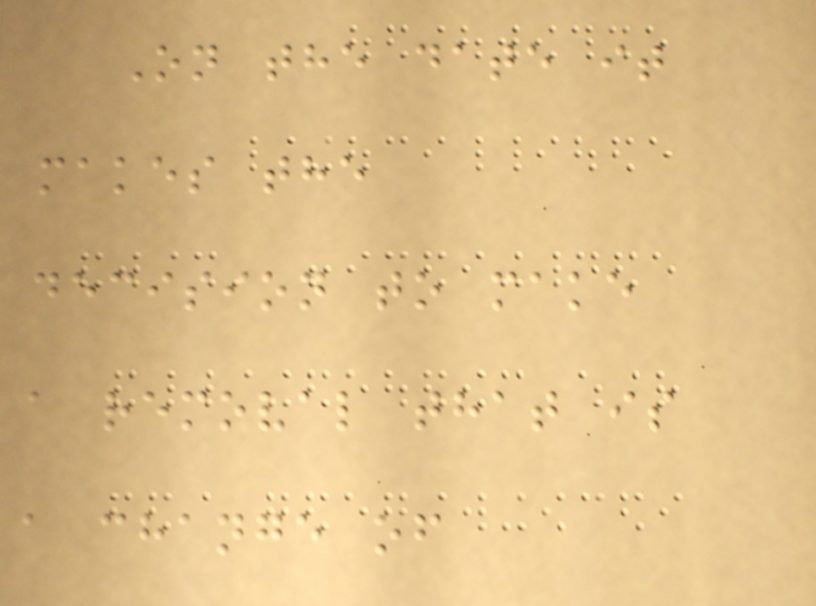On the date it
makes the
decision to make
a removal that is
a change of
